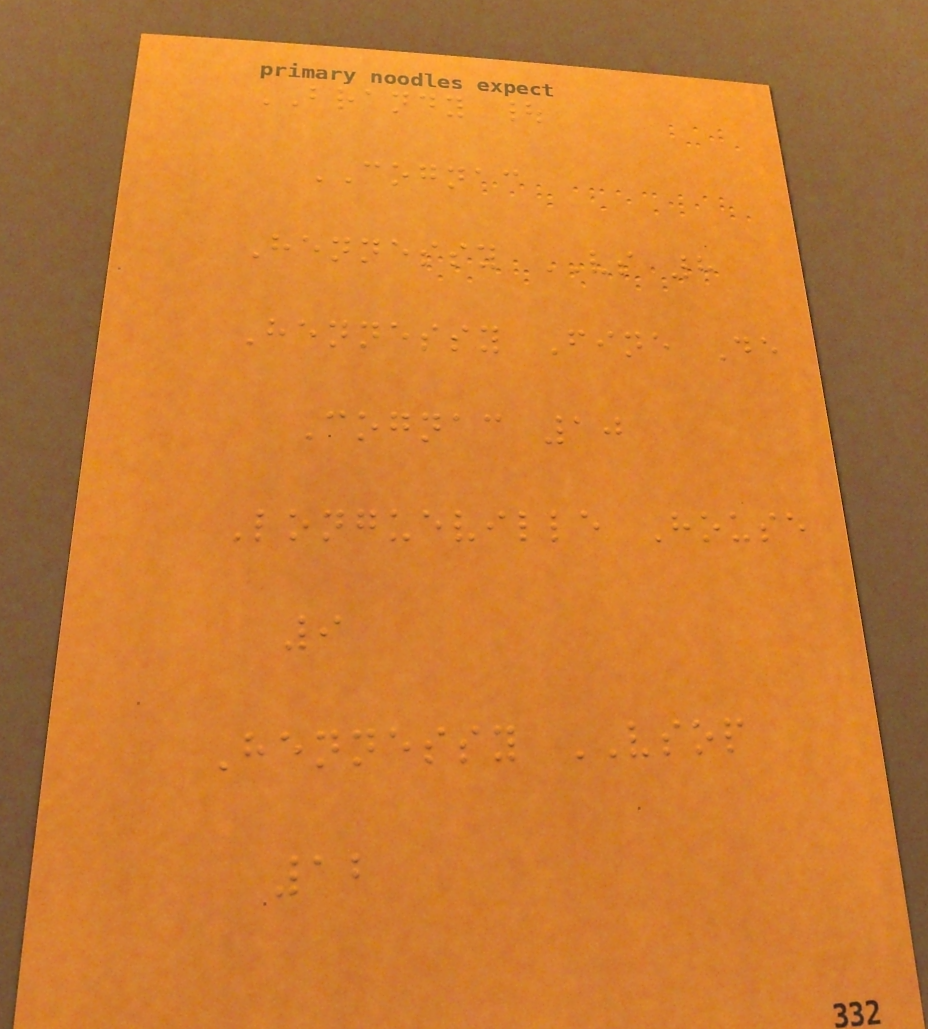BRANDY |
COGNAC
Hennessy VS 8
Hennessy Fine De
Cognac 10
Longueville House
9
Hennessy VSOP
12
